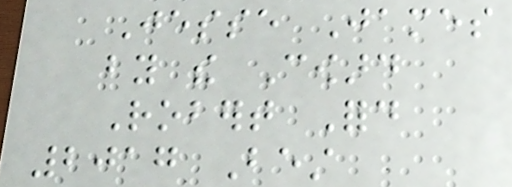Jesse James
by the Coward
Robert Ford
2017 Best
